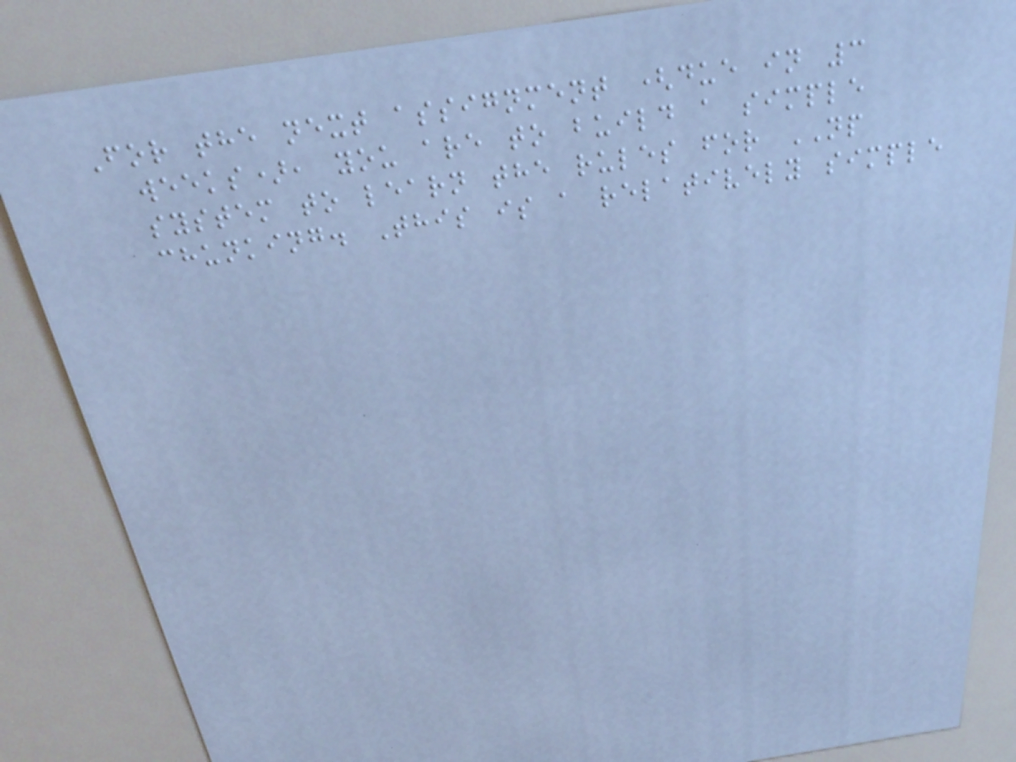For the next assignment (due in 3
weeks), you are to build a simple
system to learn the rules for NP
chunking. This is a relatively simple
